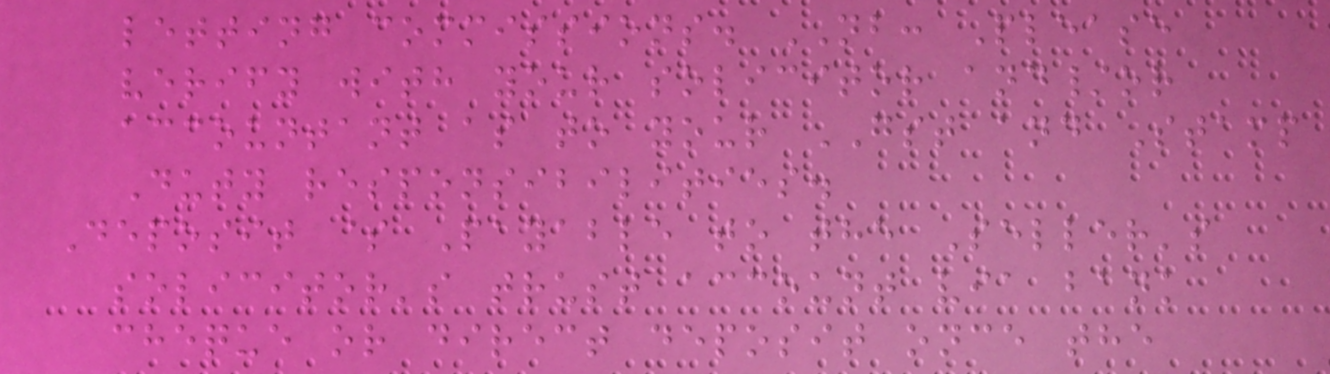letting commissions. NB: Please
verify with your solicitor and/or
accountant as to your GST and Stamp
Duty responsibilities.
Deposit $ Payable to the Seller's
solicitor's trust account via bank
cheque or direct deposit once the
